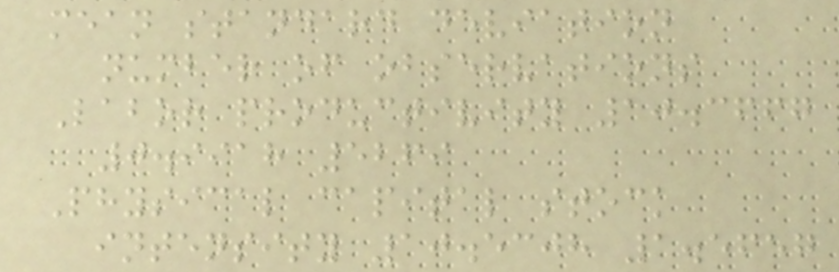mean standard deviation
number of observations
Labor productivity 10.3667
0.9918 5269
Physical capital stock
intensity 10.5308 1.5657
